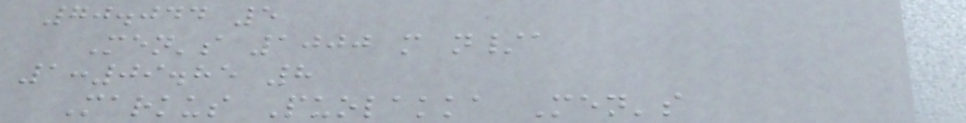70.044 5
Men's 1000 m n/a
1:09.85 8
Markus Puolakka Men's
